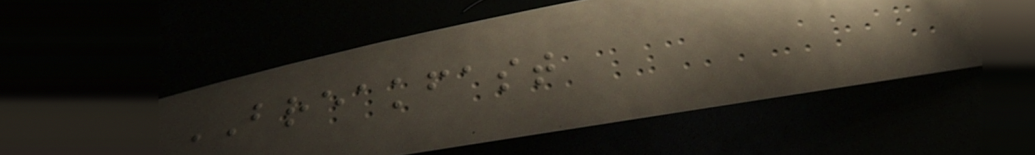BREAKFAST
